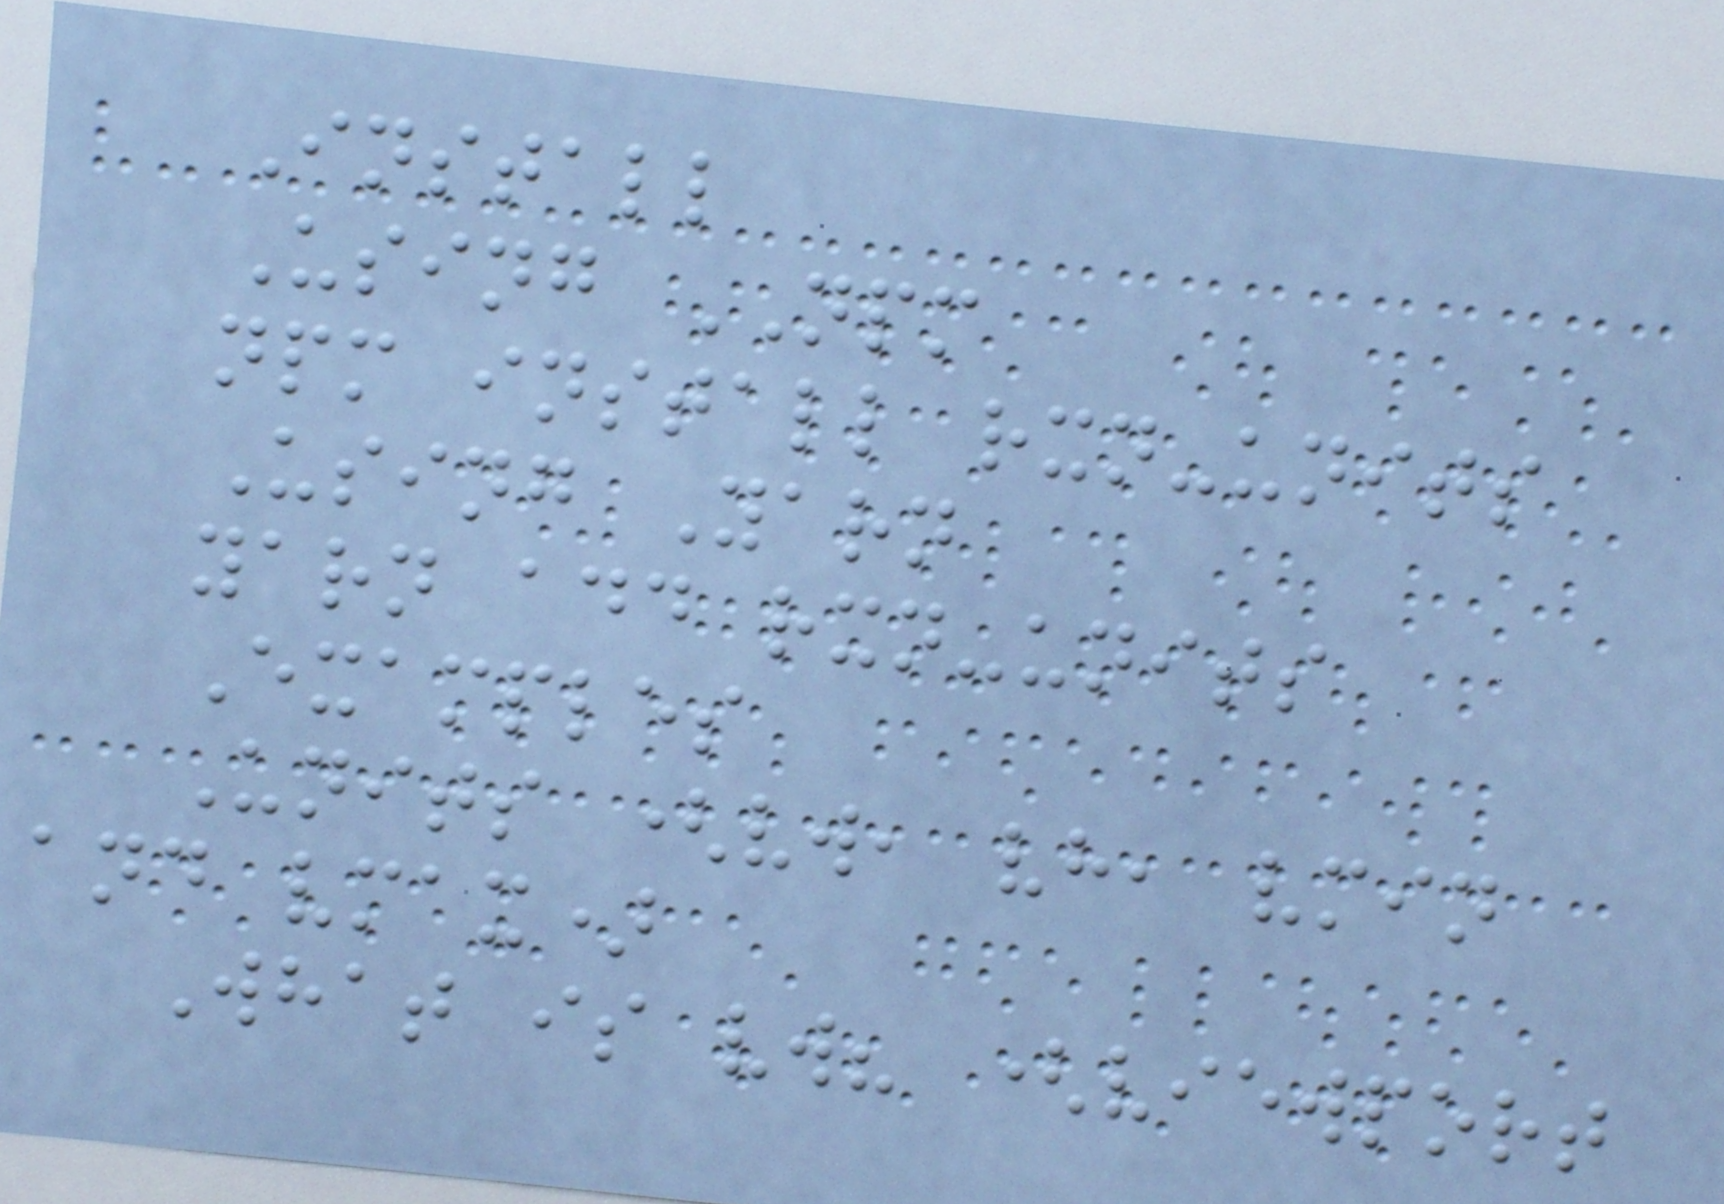Install
Using NPM
npm install rxn-units
Using Yarn
yarn add rxn-units
Examples
Units (vw, vh, vmin
and vmax)
What is vw? (viewport
